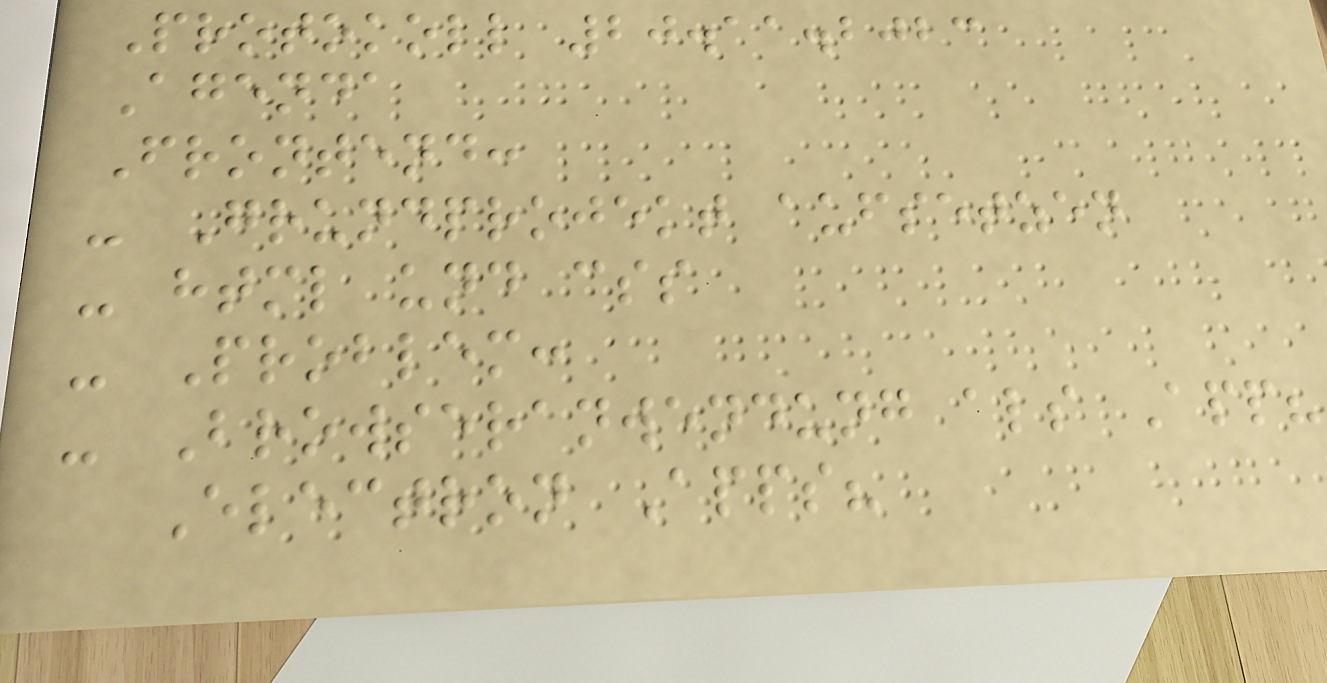Protokoll 20.11.2023
Agenda
Frontend:
- Grundprojekt aufsetzen
- html und css
- Problem:
- Browseranwendung als App?
Electron Apps?
